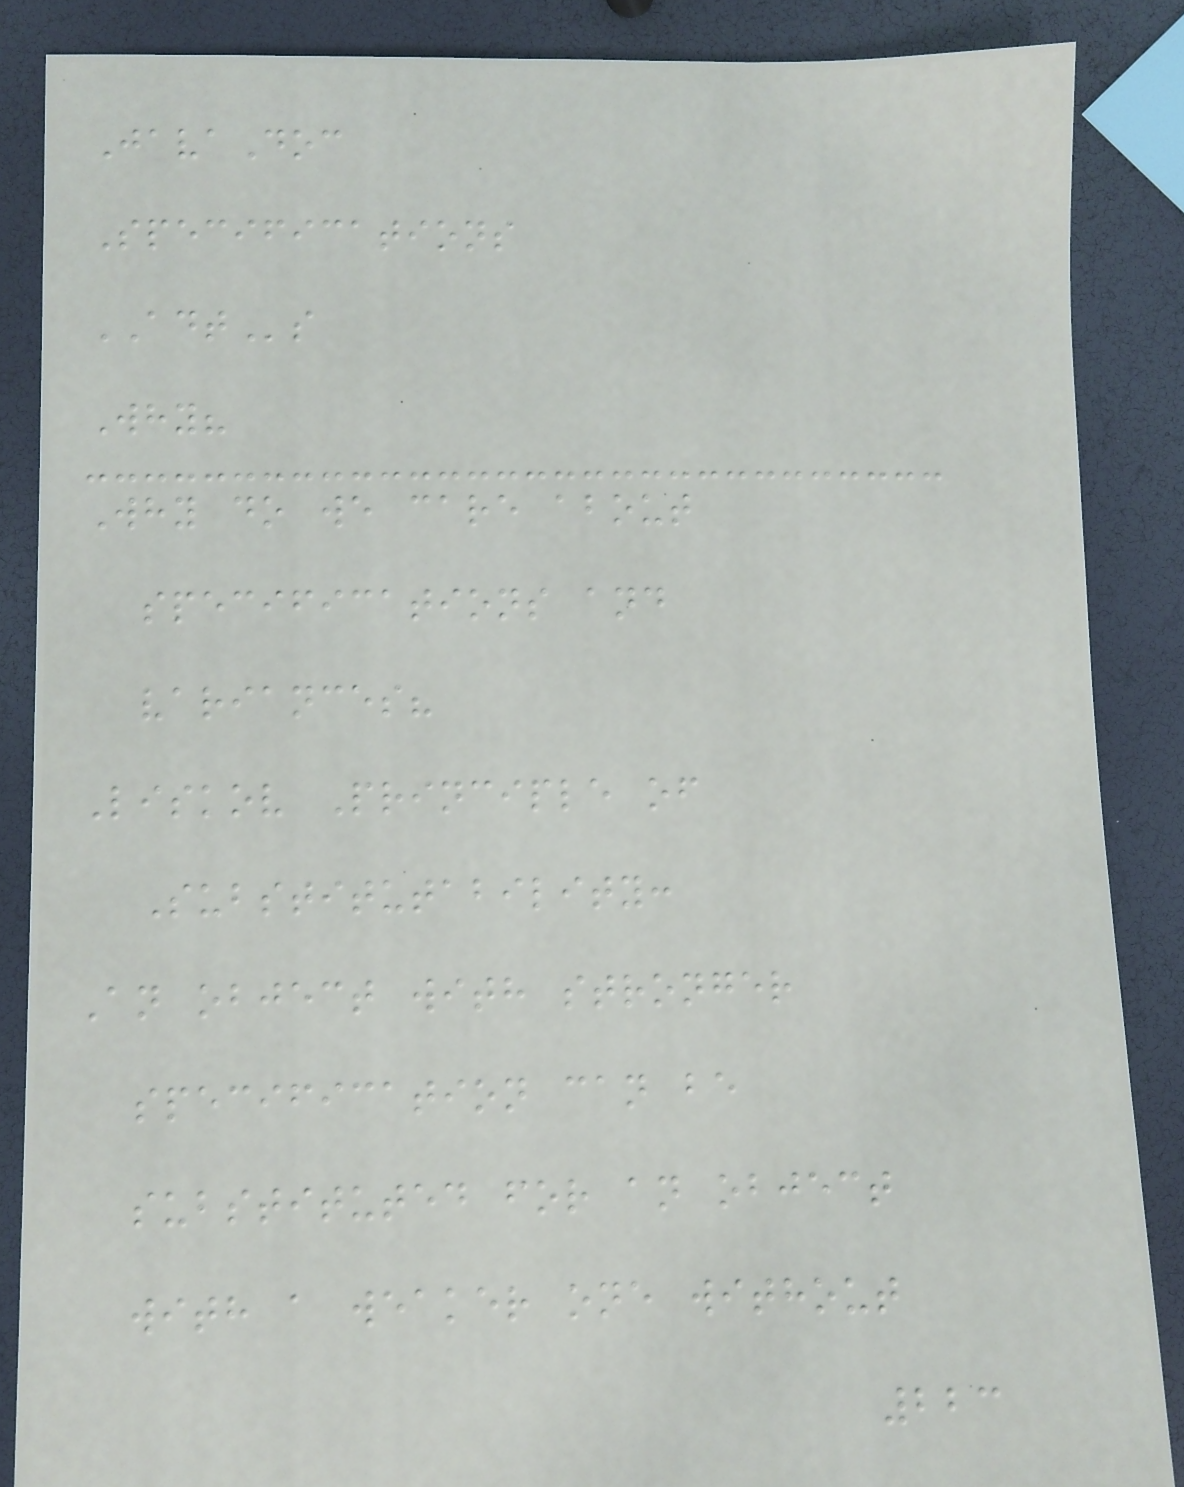JavaDoc
Specifications
ADTs
Why?
Why do we care about
specifications and
variances?
Liskov Principle of
Substitutability:
An object with stronger
specification can be
substituted for an object
with a weaker one without
223
